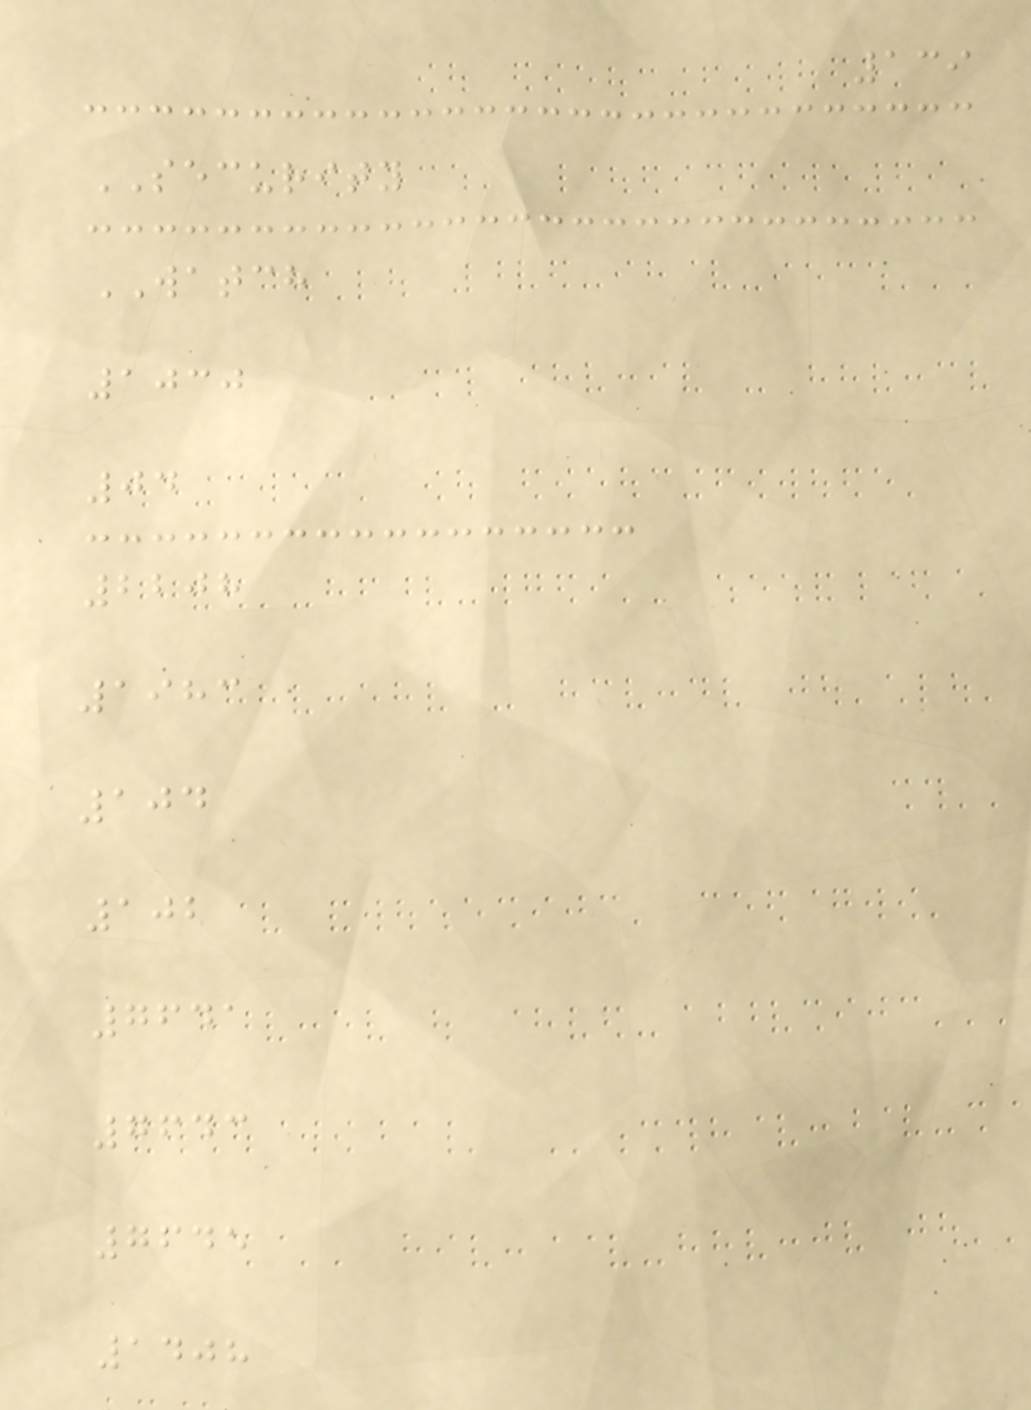139
SECURITY
WATCH
1030
04
2208
1983
104
102
7641
7643
7645
1408
